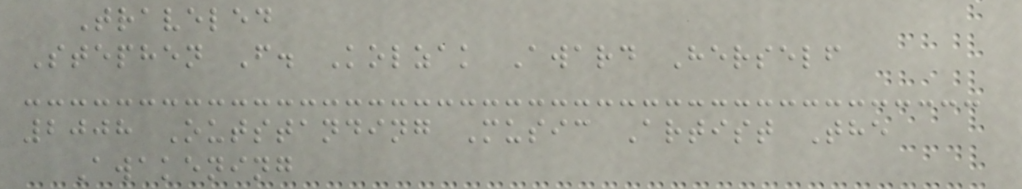Traveled
Stephen F. Kolzak Award Herself
2008 Outstanding Music Artist The
Awakening
